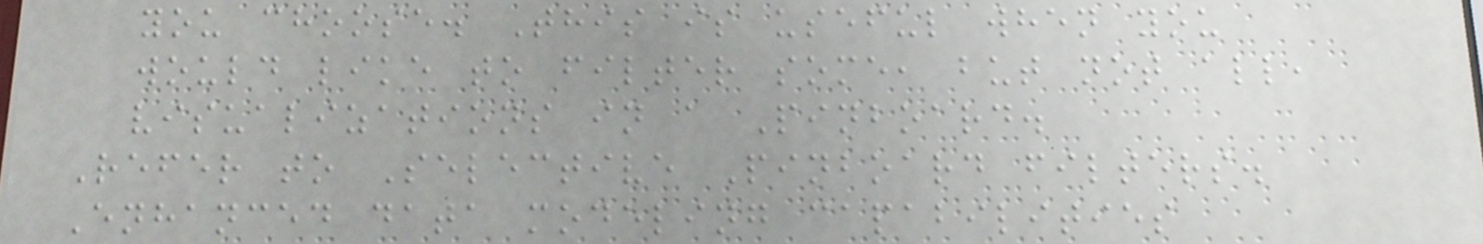you choose. This is useful when you
would like to filter some, but not all,
visualizations in a Pinboard.
Refer to Selective Pinboard filters.
Enhanced data modeling capabilities
